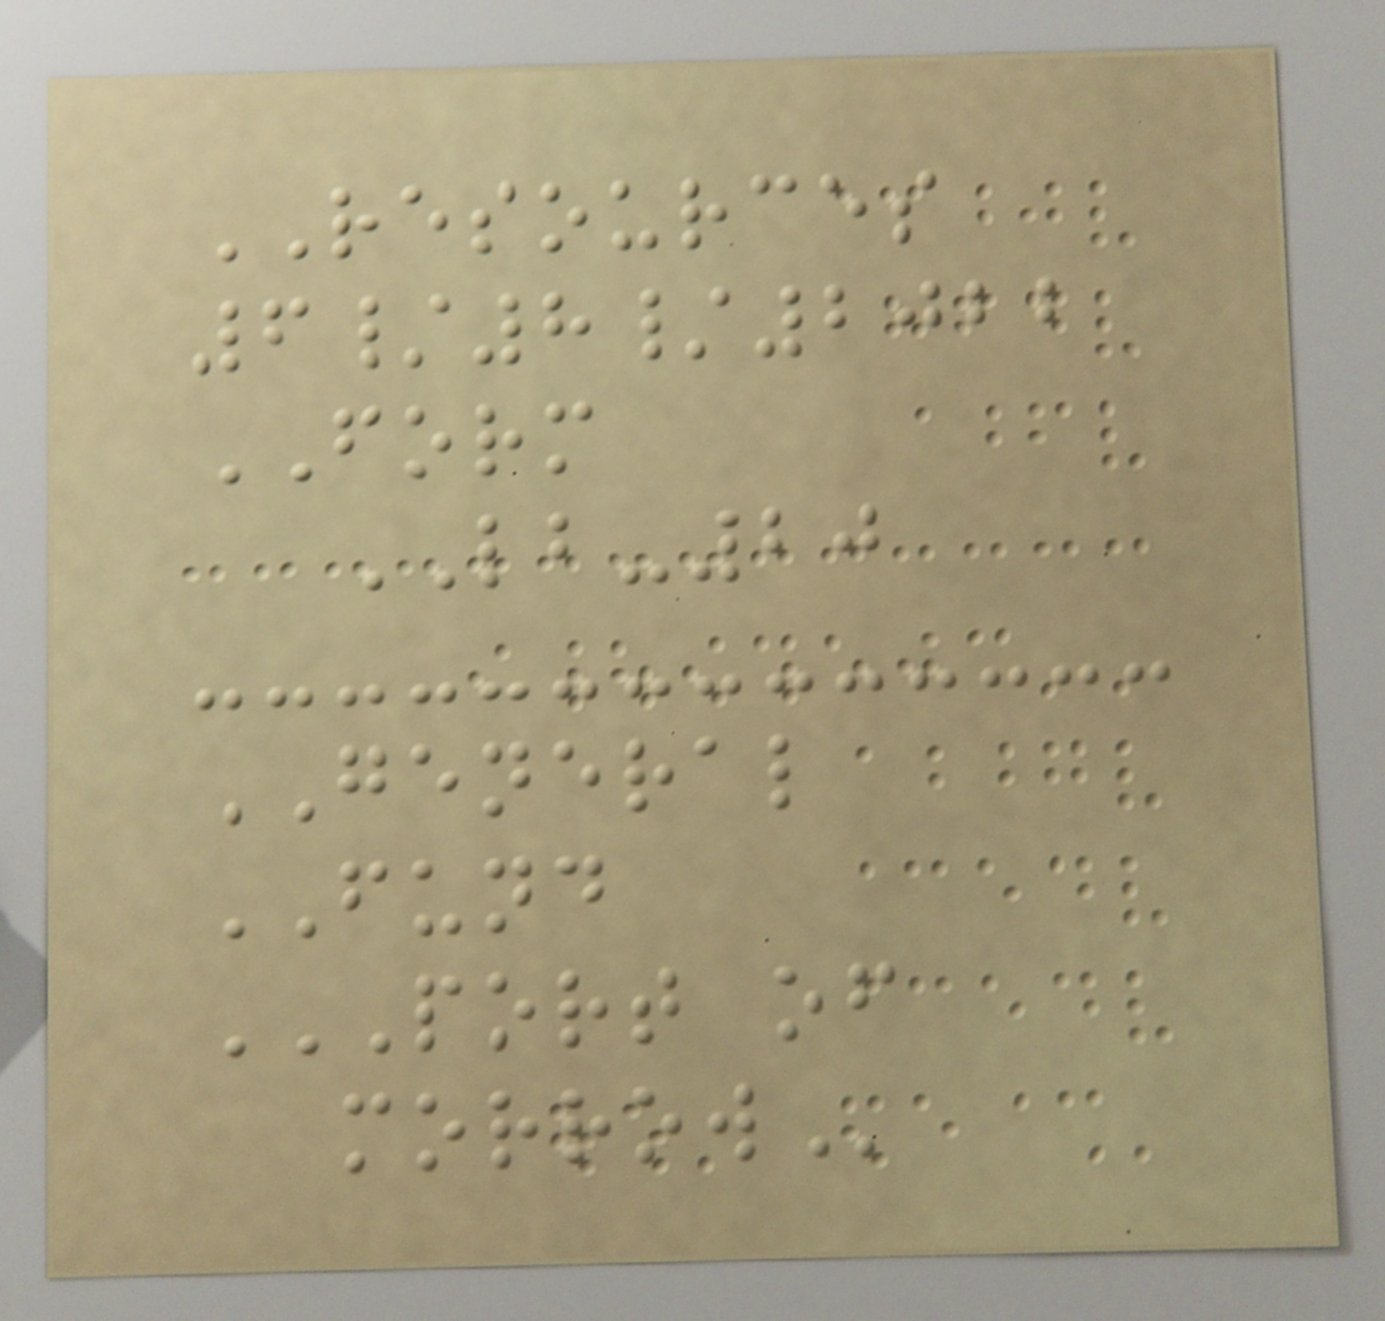RESOURCES
6/8/2022
FORM
LB-20
GENERAL
FUND
PORT OF
MORROW
